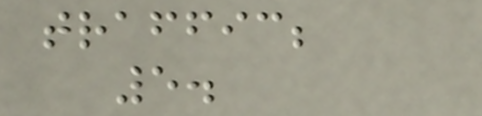traffic;
5.
